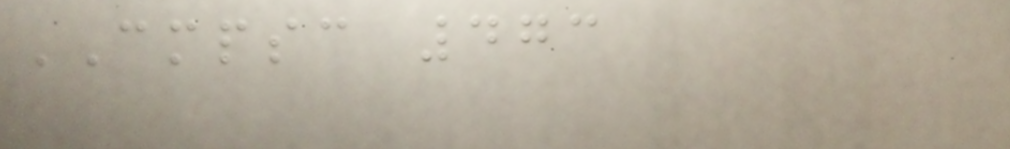CMPSC 473
